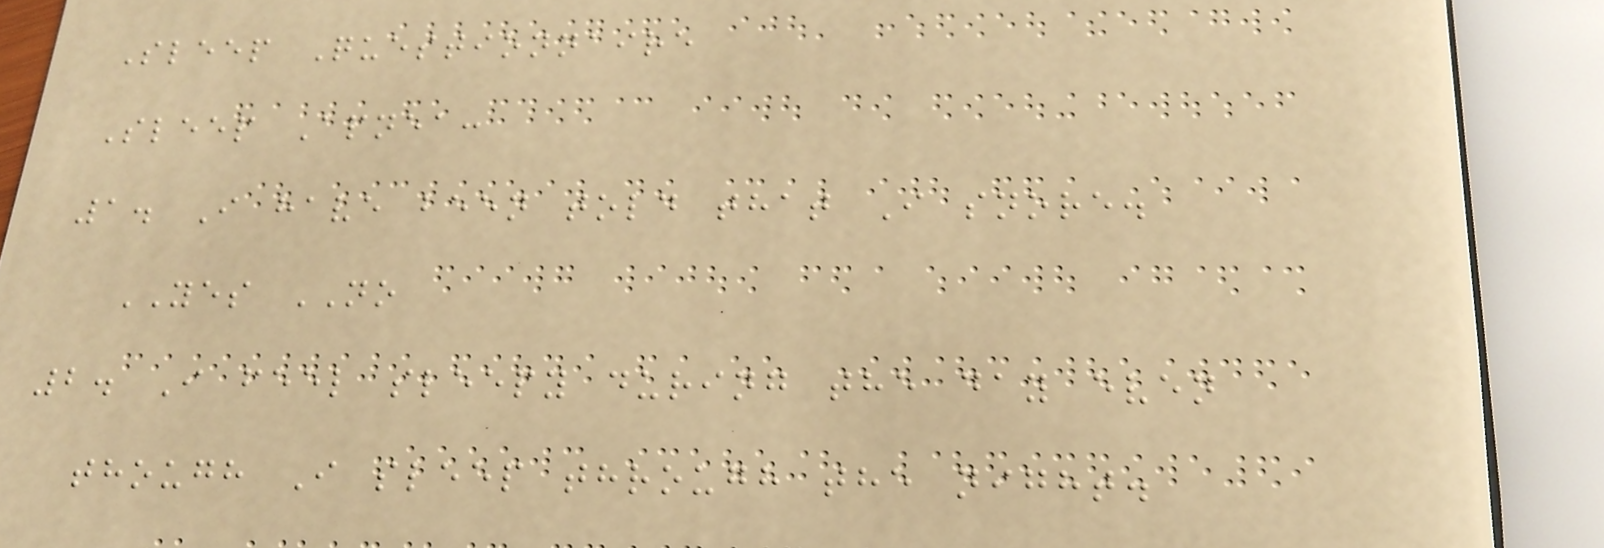Sleep Questionnaire
Sleep Apnea:
1. I have been told that I snore.
YES NO
2. I feel sleepy during the day even
though I sleep through the night.
